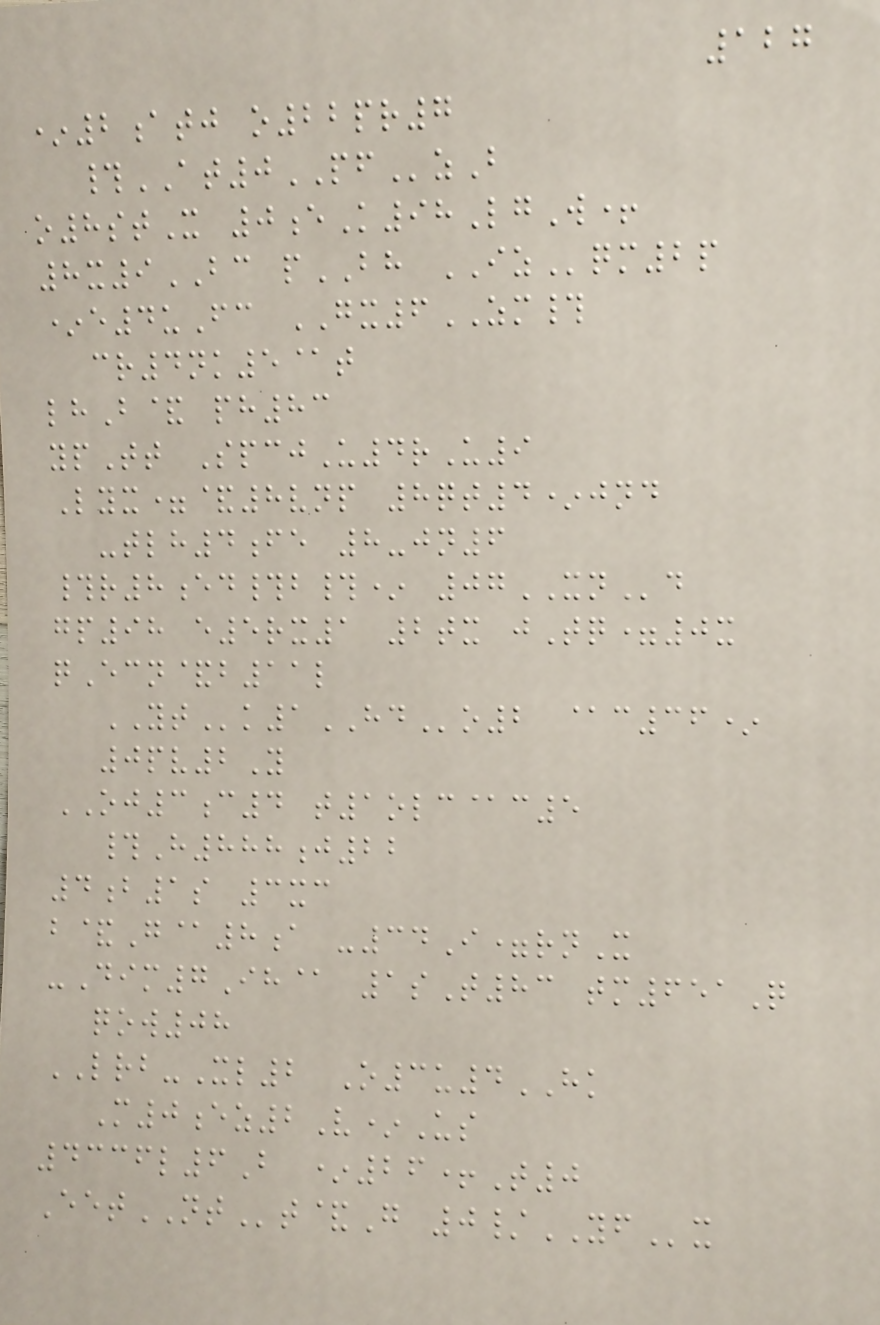127
*2atj o22pr7
#AT0PFzB
o8stX 0eK98LgW+
8x9BC pBH IZqm2p
*e4uFc GX6ZM#
cr4nk5@t
lhB& ph83
ypTt SpcjU4rU9
Lyx=&8vnp 8qt4*jnd
-tlh4fe 8-jn6
#r8ed#b#* 07XNd
gp98 e5rx1 2tx jTq=0x
qEcn&b11l
YTk1HDo2 @c36*
0pv2Y
OJ3c4 t1olc@c5
#H888j22
4b1s 3xc
b&G@8a -34I=rnX
-Dim7Ih@ 1sT83 tm651Q
qow08
LRB-Xl2 O3u4HK
M0ez2V*Us
4336l6B *26+T0
EetNTt&G 0/YFx
